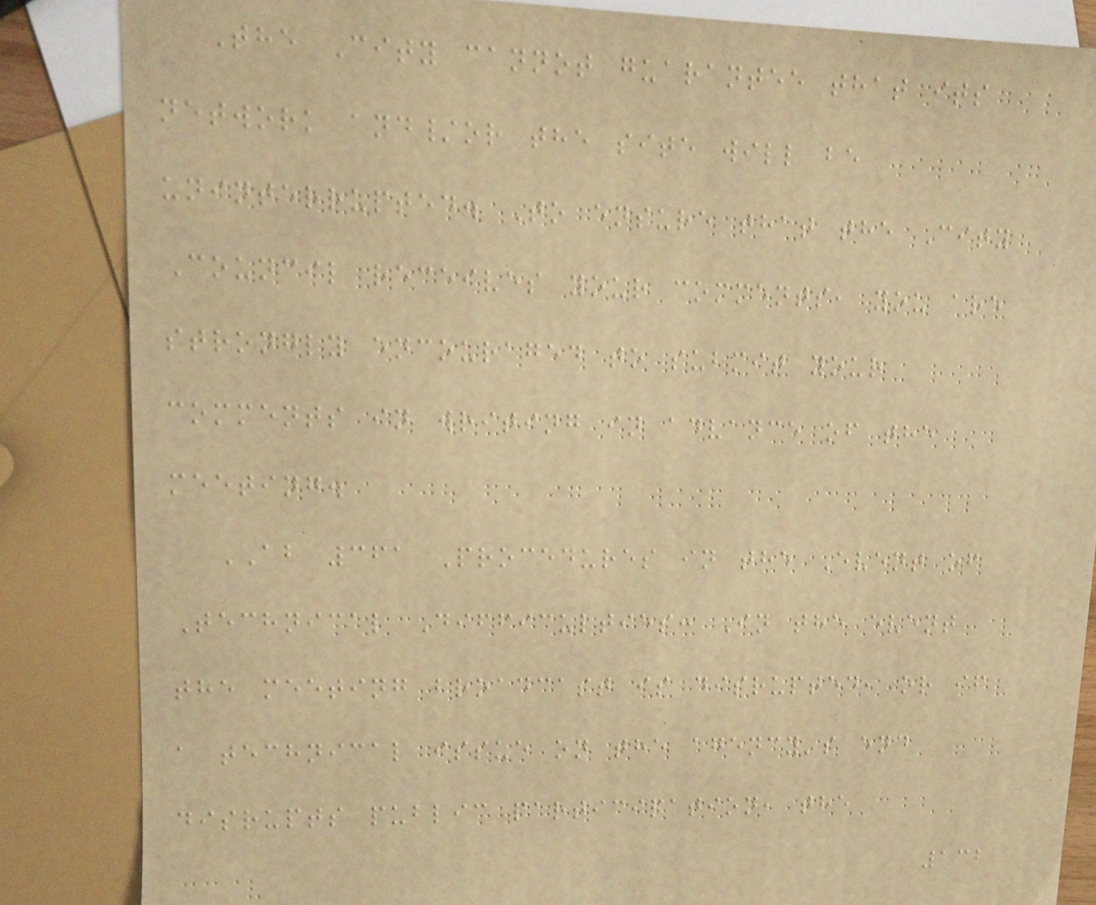The City cannot guarantee that its
network and/or the site will be
uninterrupted. To ensure that the City
Council receives your comments, you are
strongly encouraged to submit your
comments in writing in advance of the
meeting.
AB 361 Procedures in the Event of
Technical Difficulties: In the event
the meeting broadcast is disrupted, or if
a technical issue on the agency's end
disrupts public participation, the
132
